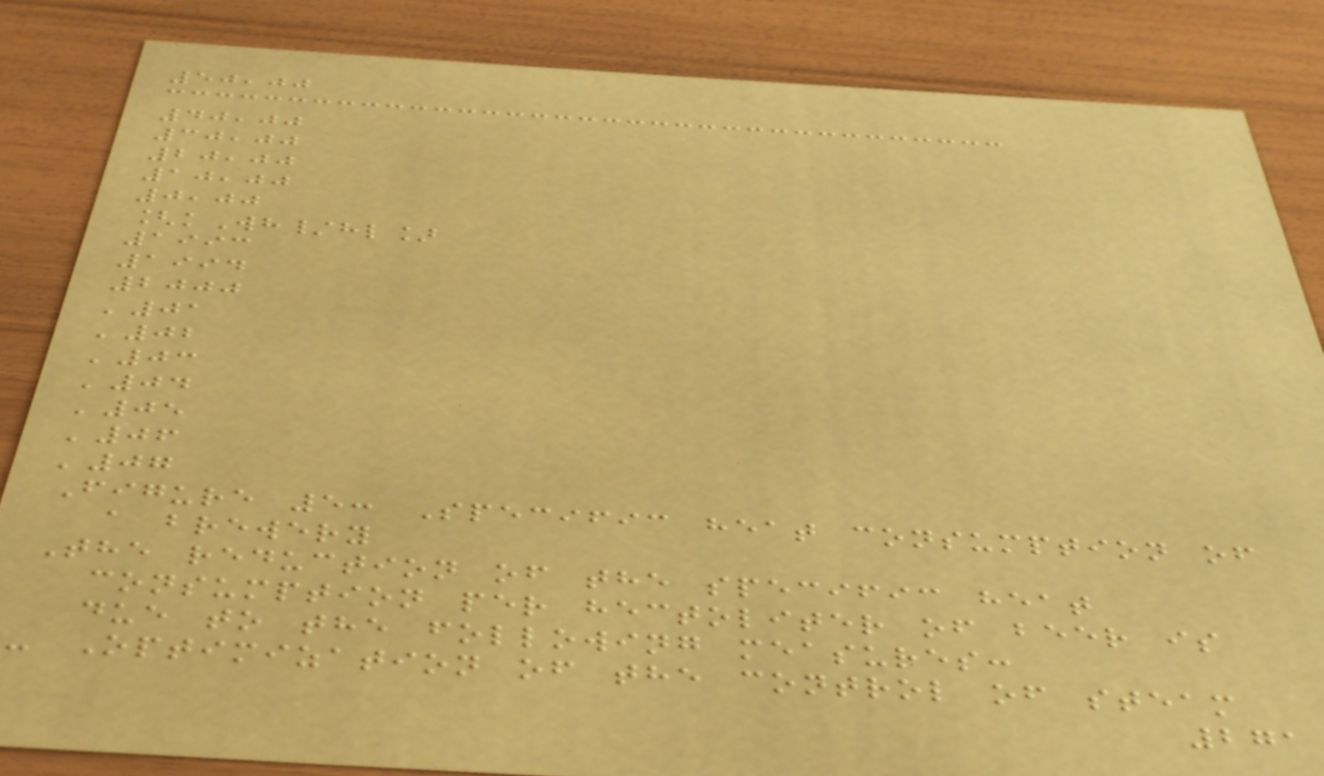50,00
40,00
30,00
20,00
10,00
0,00
[kWh/hl]
1993
1994
2000
'01
'02
'03
'04
'05
'06
'07
Figure 5: Specific heat consumption of
a brewery
The reduction of the specific heat
consumption per hectoliter of beer is
due to the following measures:
- Optimization of the control of steam
271
